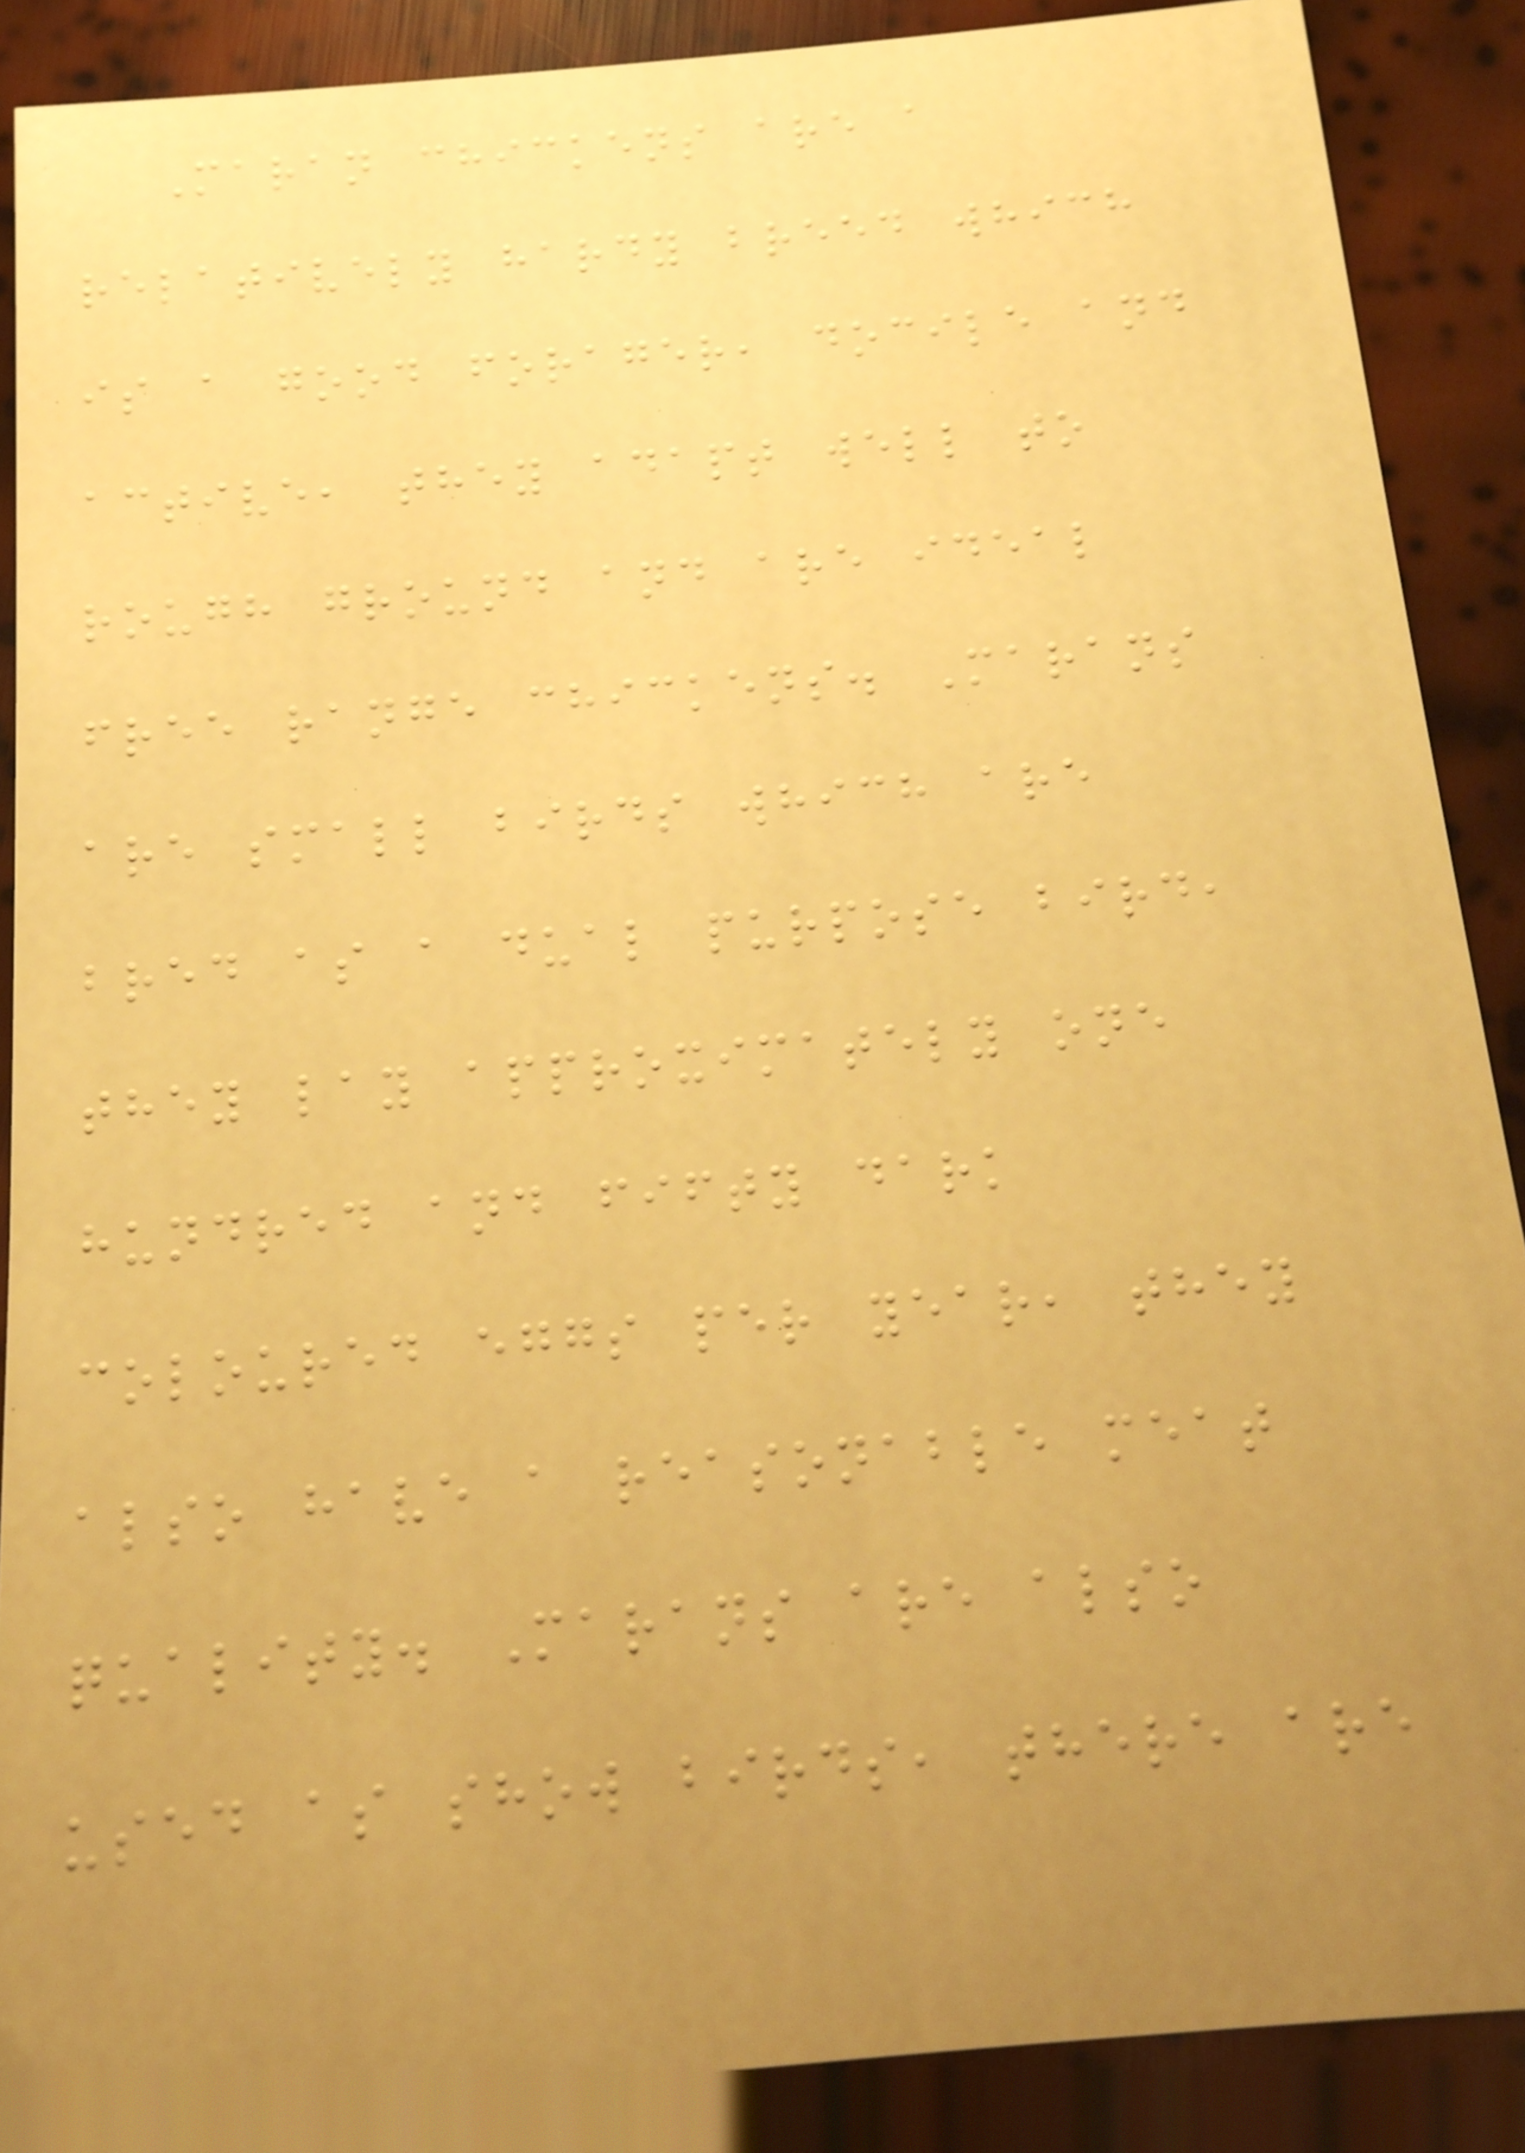Maran chickens are a
relatively hardy breed which
is a good forager, docile and
active, they adapt well to
rough ground and are ideal
free range chickens. Marans
are small birds which are
bred as a dual purpose bird,
they lay approximately one
hundred and fifty dark
coloured eggs per year, they
also have a reasonable meat
quality. Marans are also
used as show birds, there are
